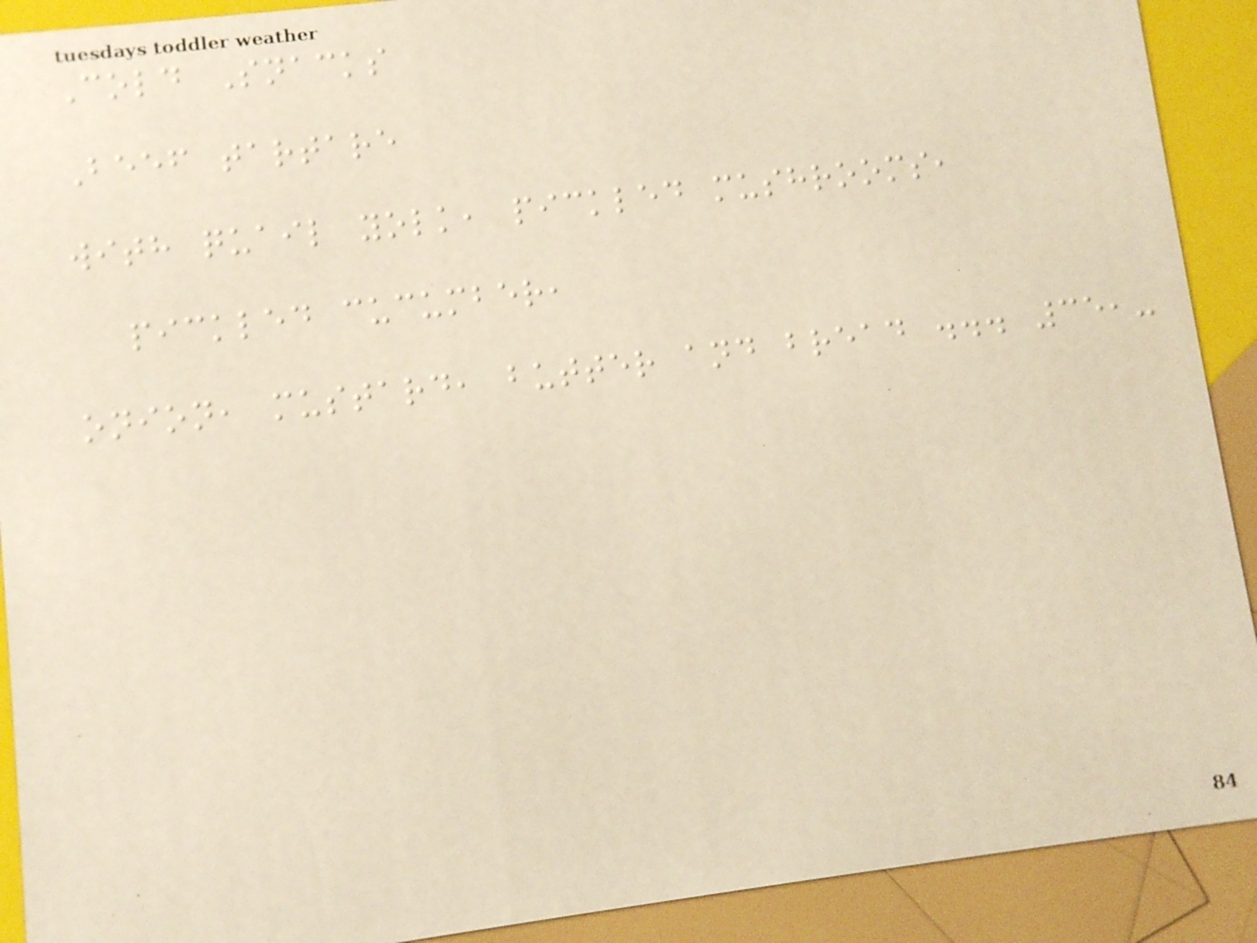Cold Snacks
Beef tartare
with quail yolk, pickled mushrooms,
pickled cucumber,
onion, mustard, butter and bread ... 35,-
